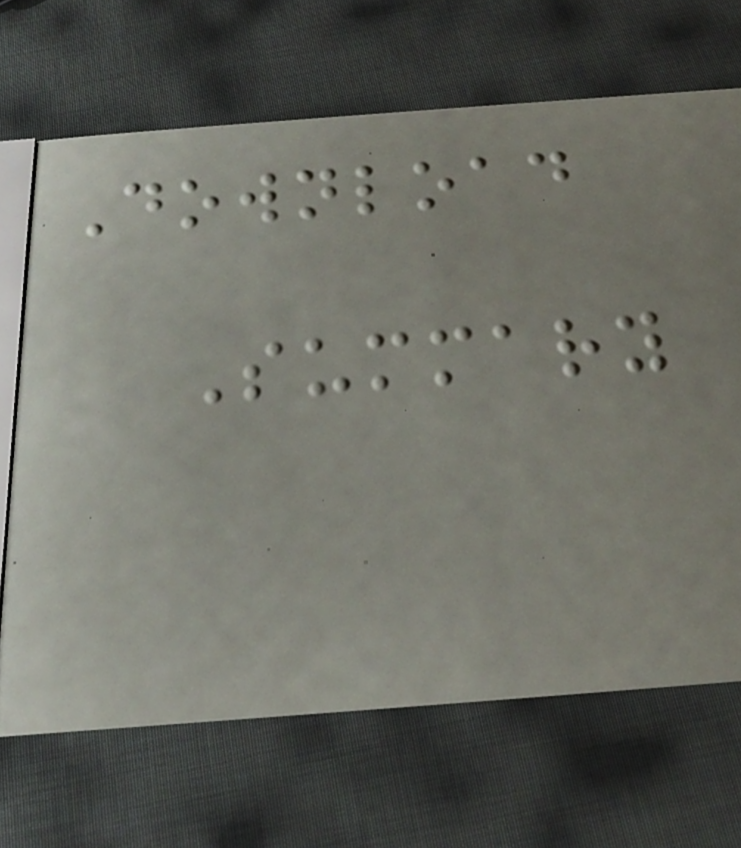Download
Summary
